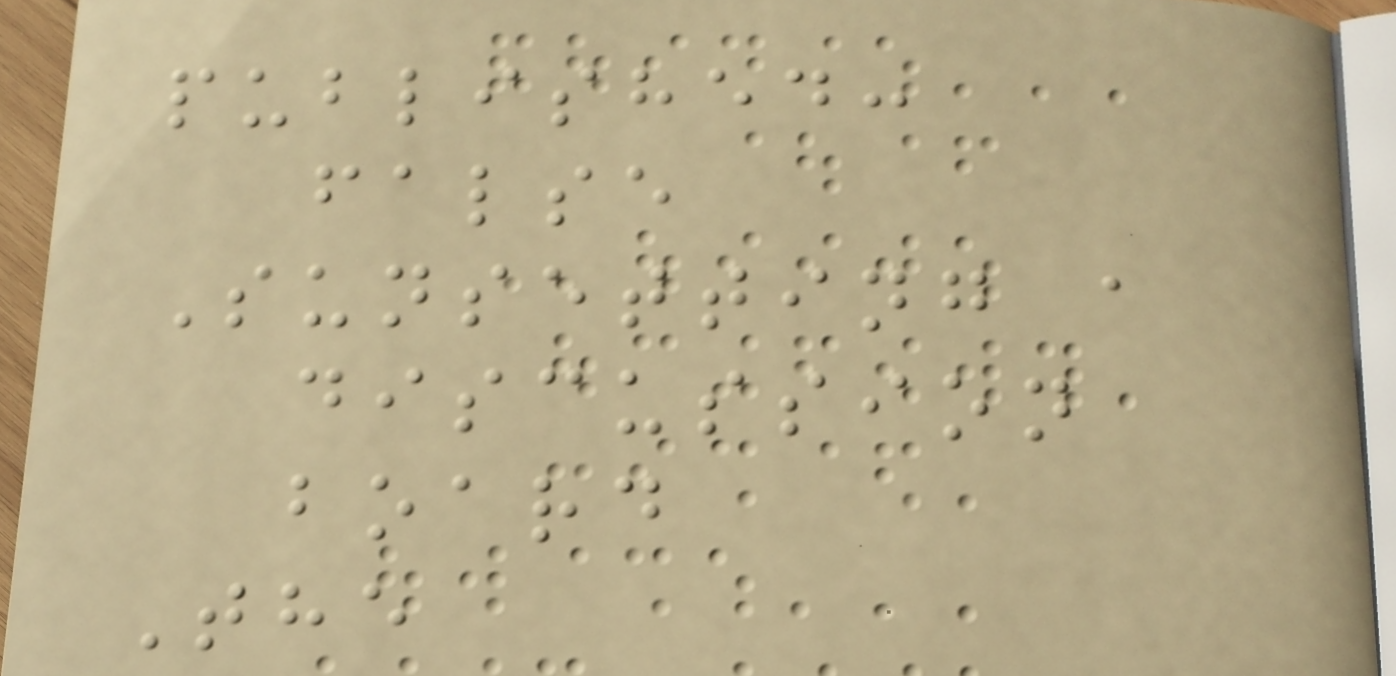published:
false
Sunsetting a
discussion
board
The
